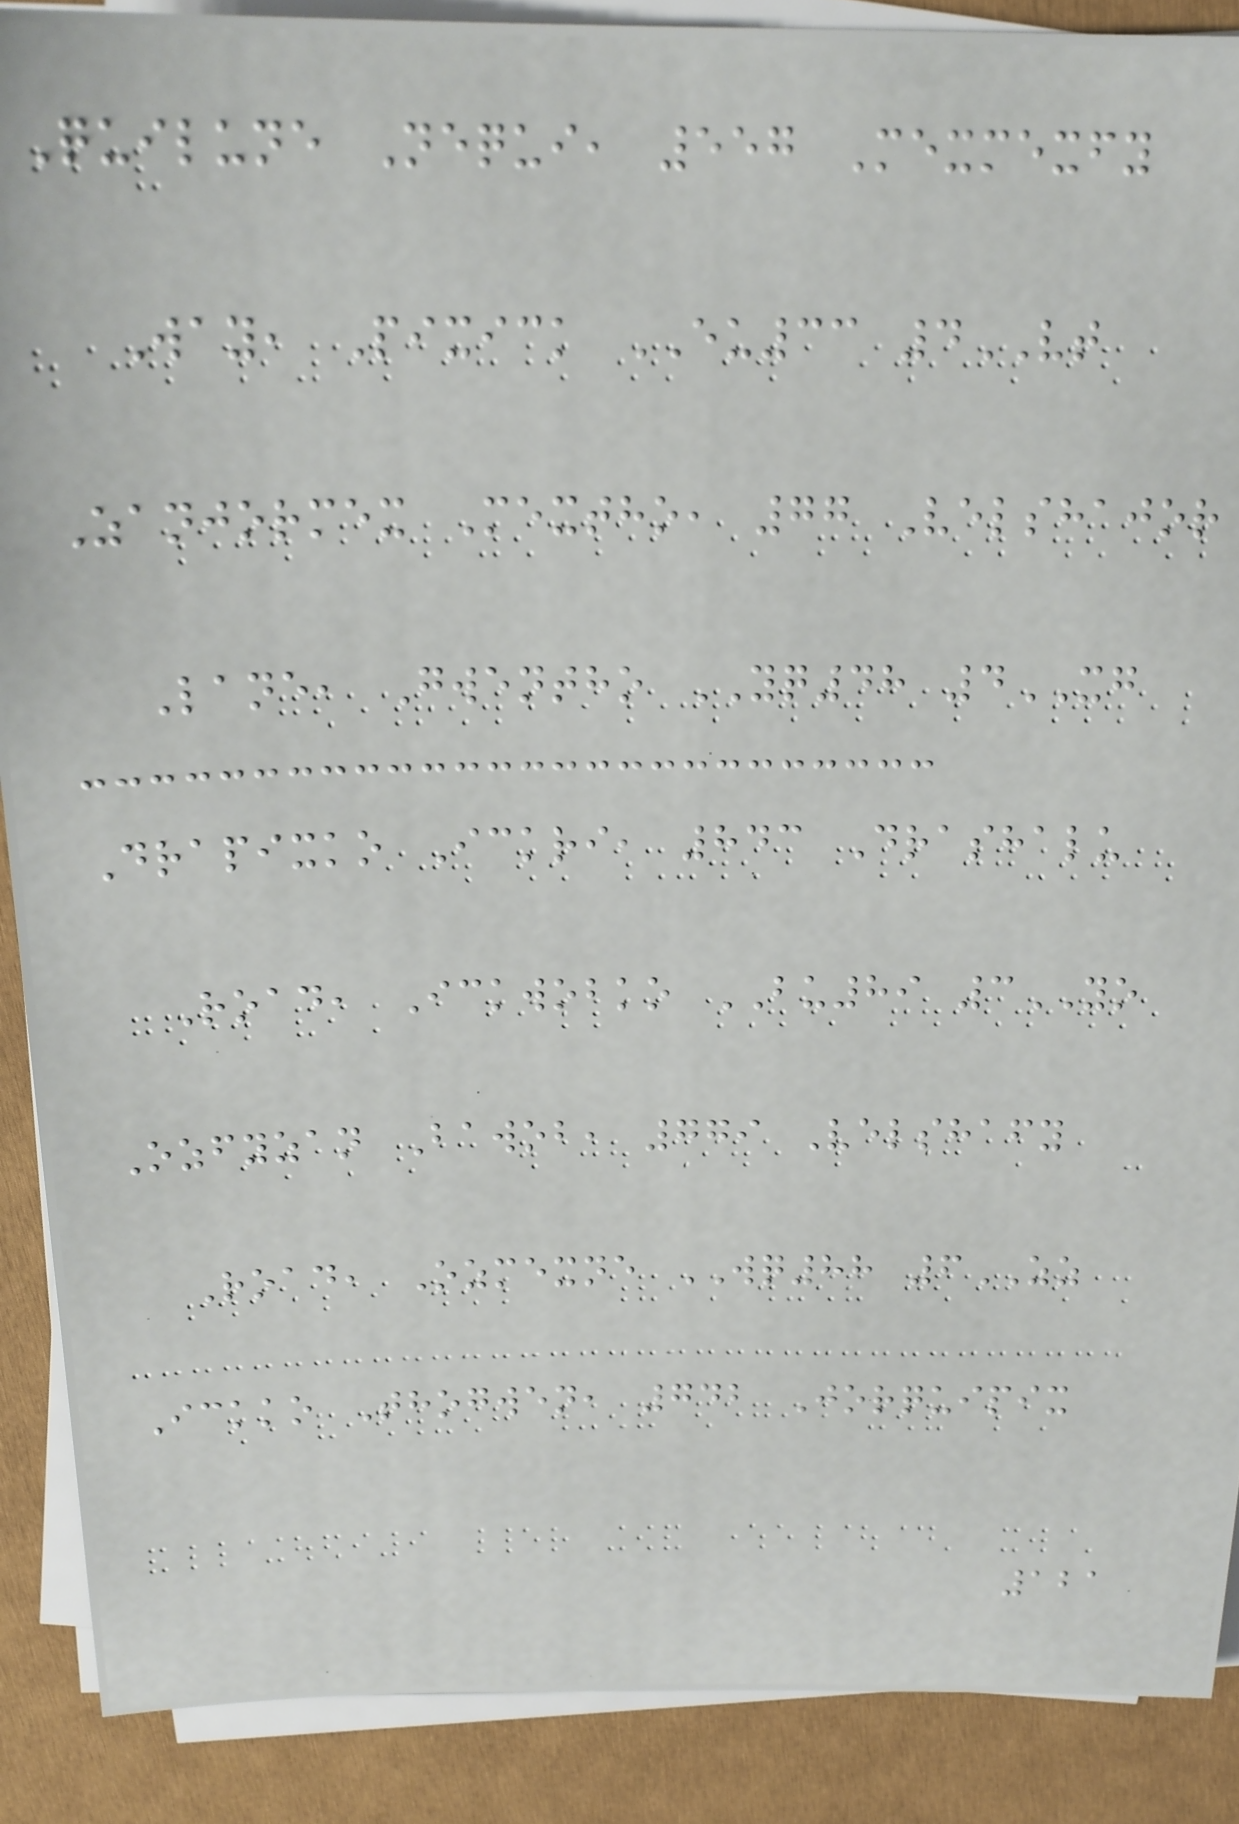Quilune Nequi, 557 Mexmexfy
Way, Pixick EU33 4VT
Zanjormex Mextho, 77 Velshajor
Lane, Gwentho YQ48 4XG
Drapixko Ickri, 843 Drashalu
Road, Ickwobko BU89 3YO
Ozfyzan Bawob, 779 Velshafy
Road, Ozmexne WQ88 6ZZ
Ickko Thogwen, 742 Jorquipix
121
